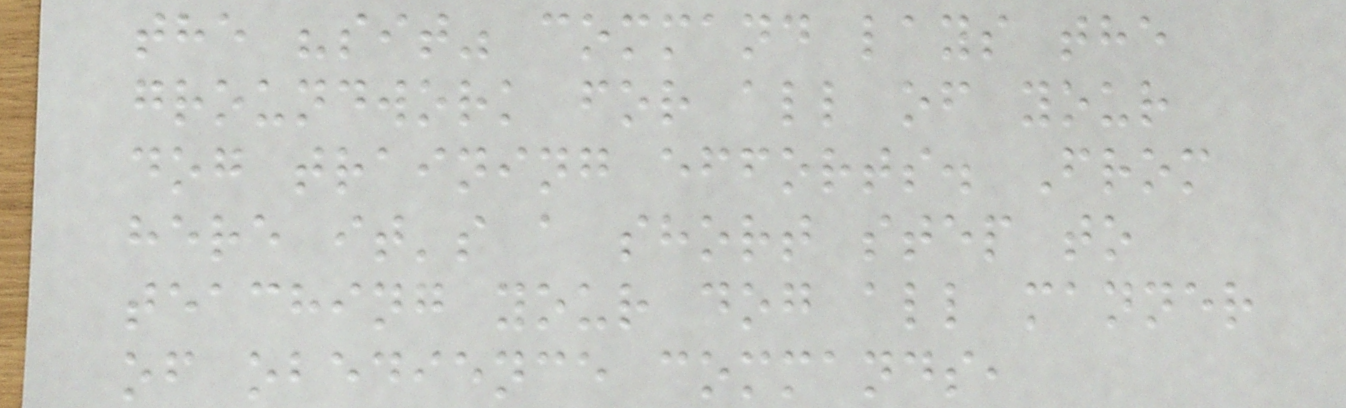the "sit" command lays the
groundwork for all of your
dog training efforts. From
here it's a short step to
teaching your dog all manner
of obedience commands,
